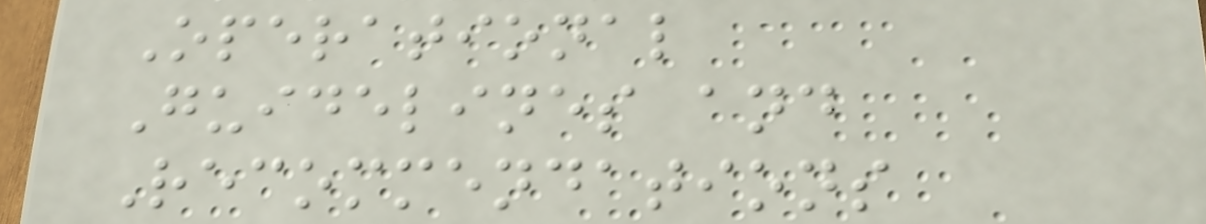Operational
Guidelines and
Recommendations
